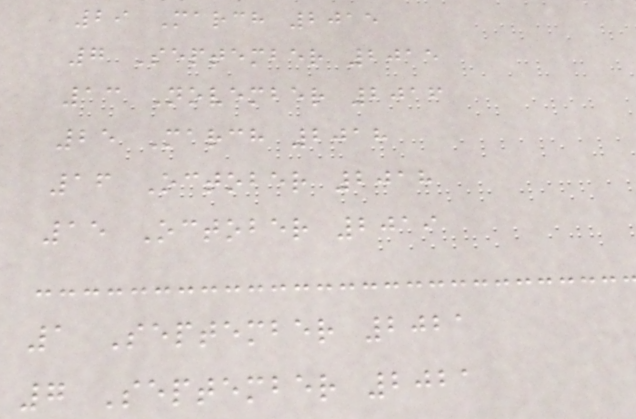29 March 2015
7 September 2015
13 November 2016
25 March 2018
16 October 2018
15 October 2019
1 September 2021
7 September 2021
